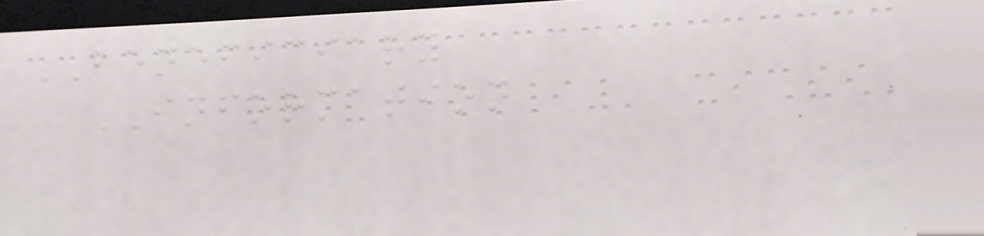BENEFICIARY
INFORMATION
